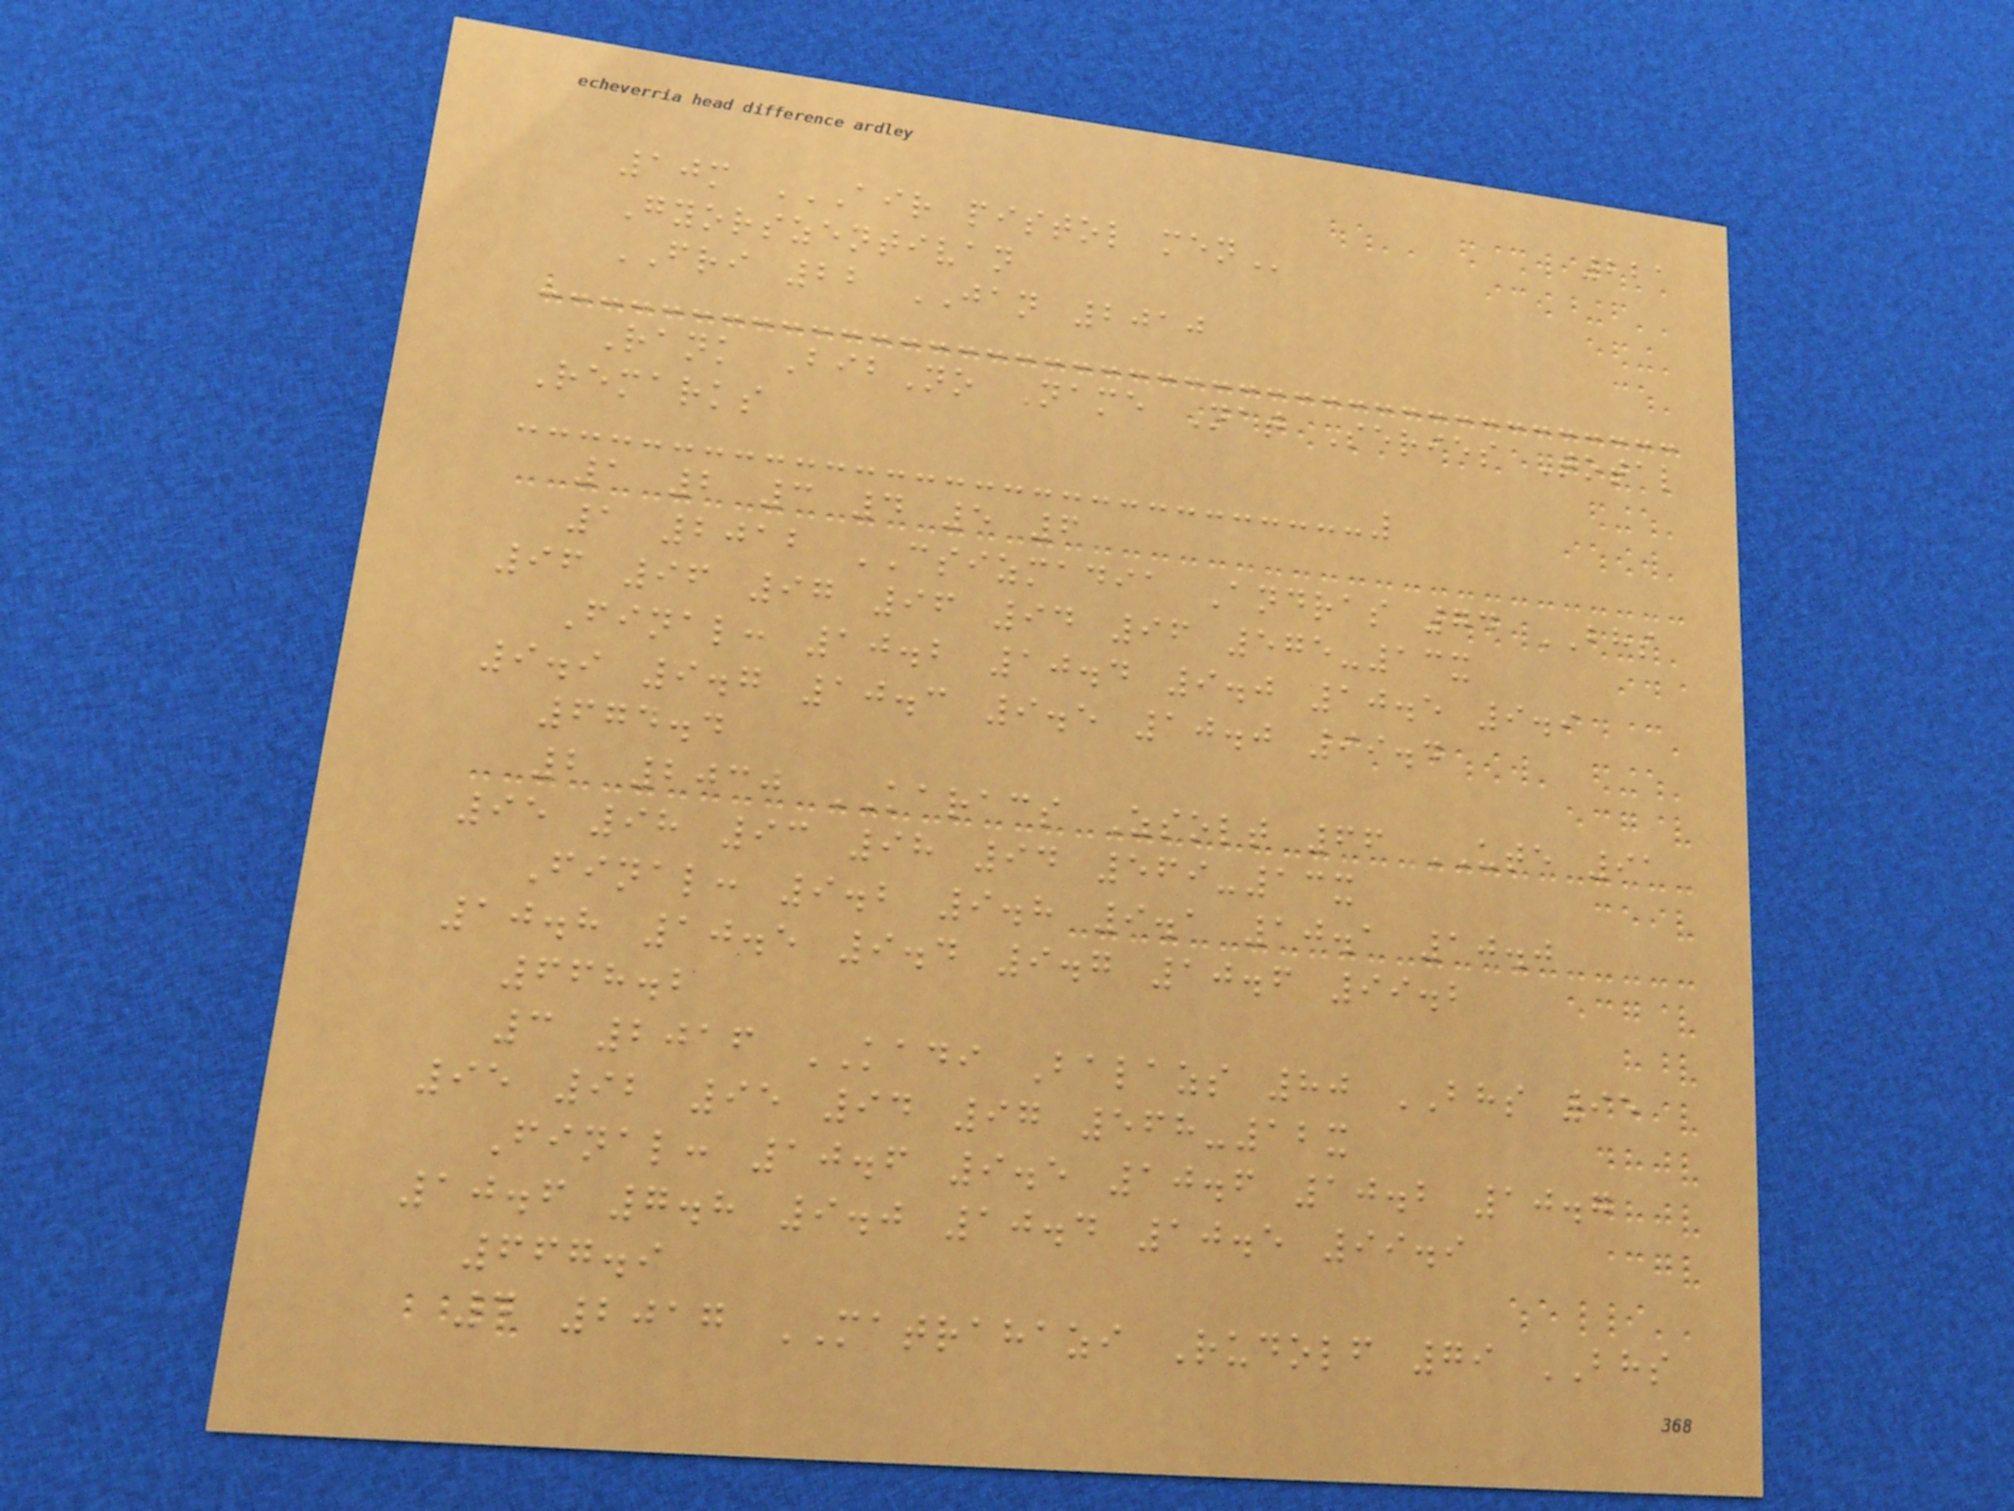221
10m AIR PISTOL MEN
Gyorszentivan
FRI 22 JAN 2010
Rank BibNo Name Nat Series Total
Remarks
1 2 3 4 5 6
1 2012 CSIZMADIA Andras 74 BHS
96 96 97 96 94 96 575-13x
Final: 10.2 10.4 9.0 10.5 9.9
9.9 9.7 10.3 9.5 10.0 99.4
674.4
2 2030 KARACS Zsolt 66 UTE 91
95 98 93 98 94 569-13x
Final: 9.2 9.8 9.1 10.1 10.0
10.8 10.5 9.4 9.7 10.6 99.2
668.2
3 2016 KADI Balazs 80 BHS 95
95 92 95 94 97 568-12x
Final: 10.6 9.5 10.6 10.2 10.7
10.6 7.8 9.0 10.4 10.5 99.9
667.9
4 2017 MATRAHAZI Rudolf 79 BHS
